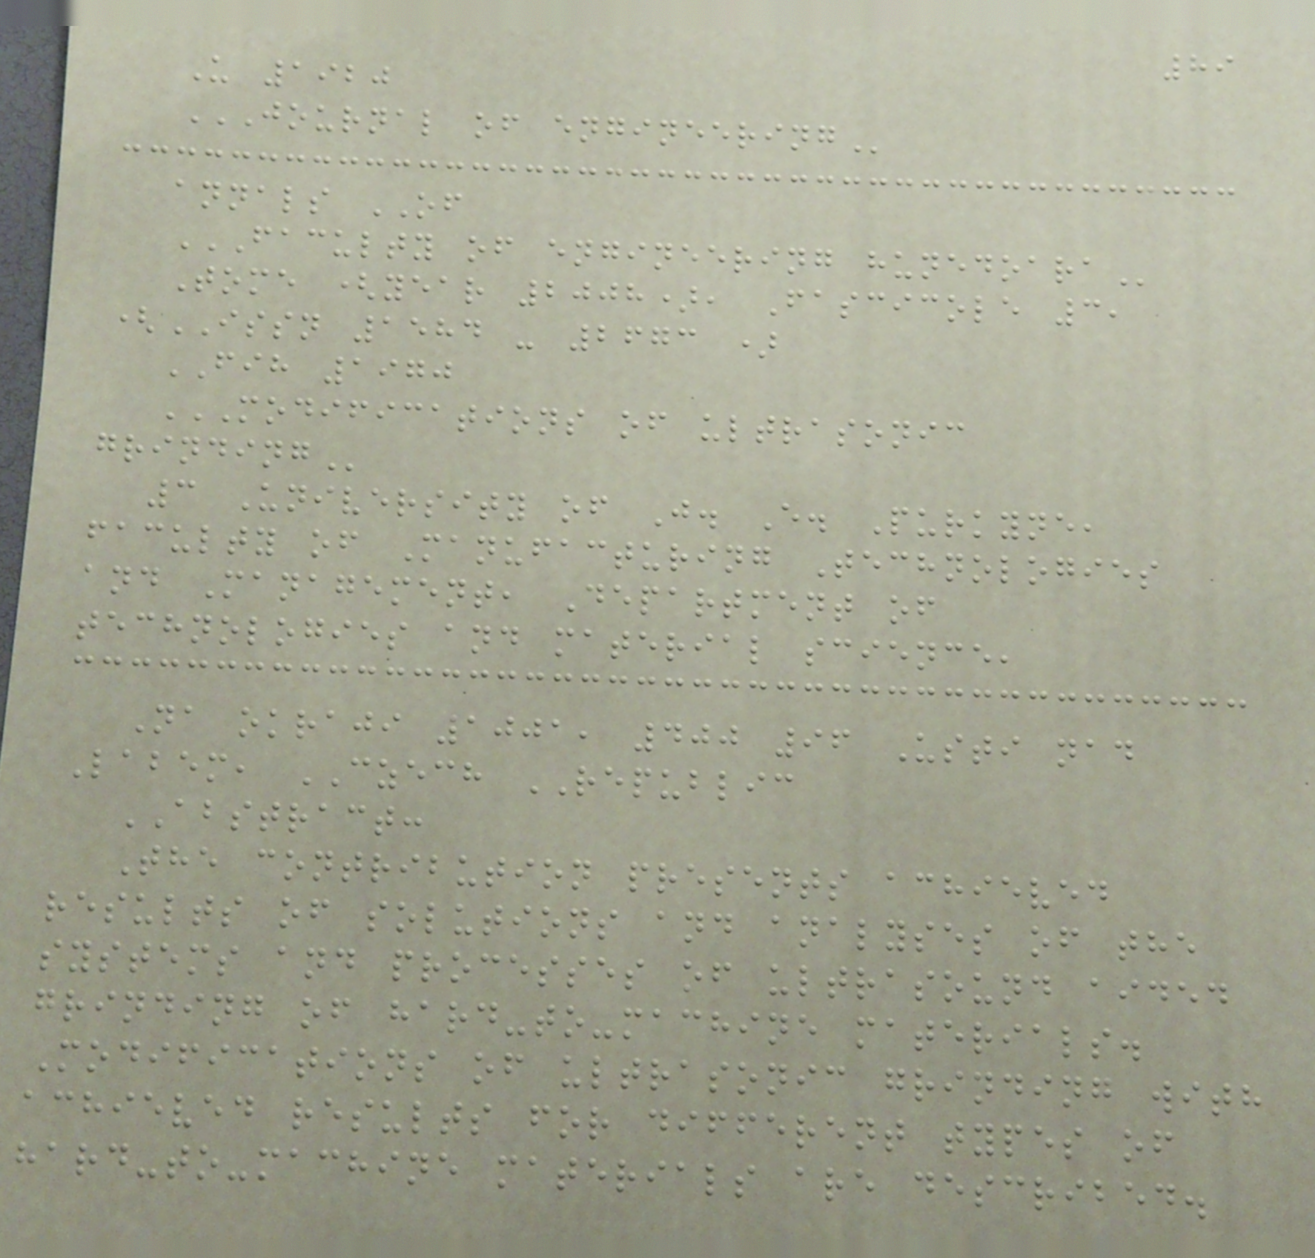89
U 1920
JOURNAL OF ENGINEERING
annals OF
FACULTY OF ENGINEERING HUNEDOARA
Tome (year 2008), Fascicole 3,
(ISSN 1584 - 2673 )
FIH 1970
MODIFICATIONS OF ULTRASONIC
GRINDING
3 University of J. E. Purkyne,
faculty of Manufacturing Technologies
and Management, Department of
technologies and material science,
Na okraji 1001, 400 96 Usti nad
Labem, CZECH REPUBLIC
ABSTRACT:
The contribution presents achieved
results of solutions and analyses of the
systems and processes of ultrasound aided
grinding of hard-to-machine materials.
Modifications of ultrasonic grinding with
achieved results for different types of
hard-to-machine materials are described.
